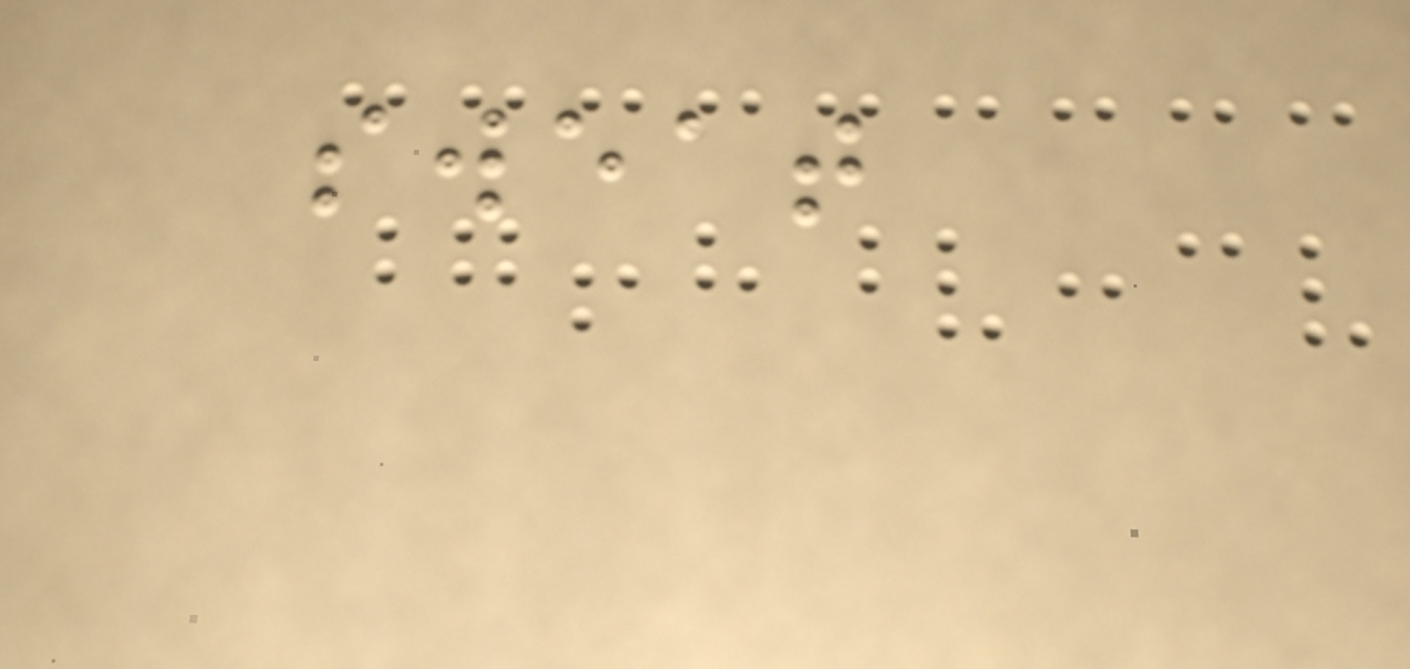sweat
